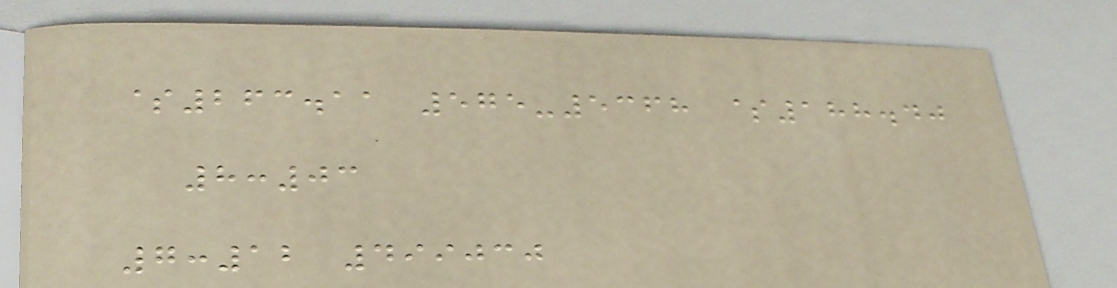$263.11 575-5368 $188.40
8:03
7:12 499030
